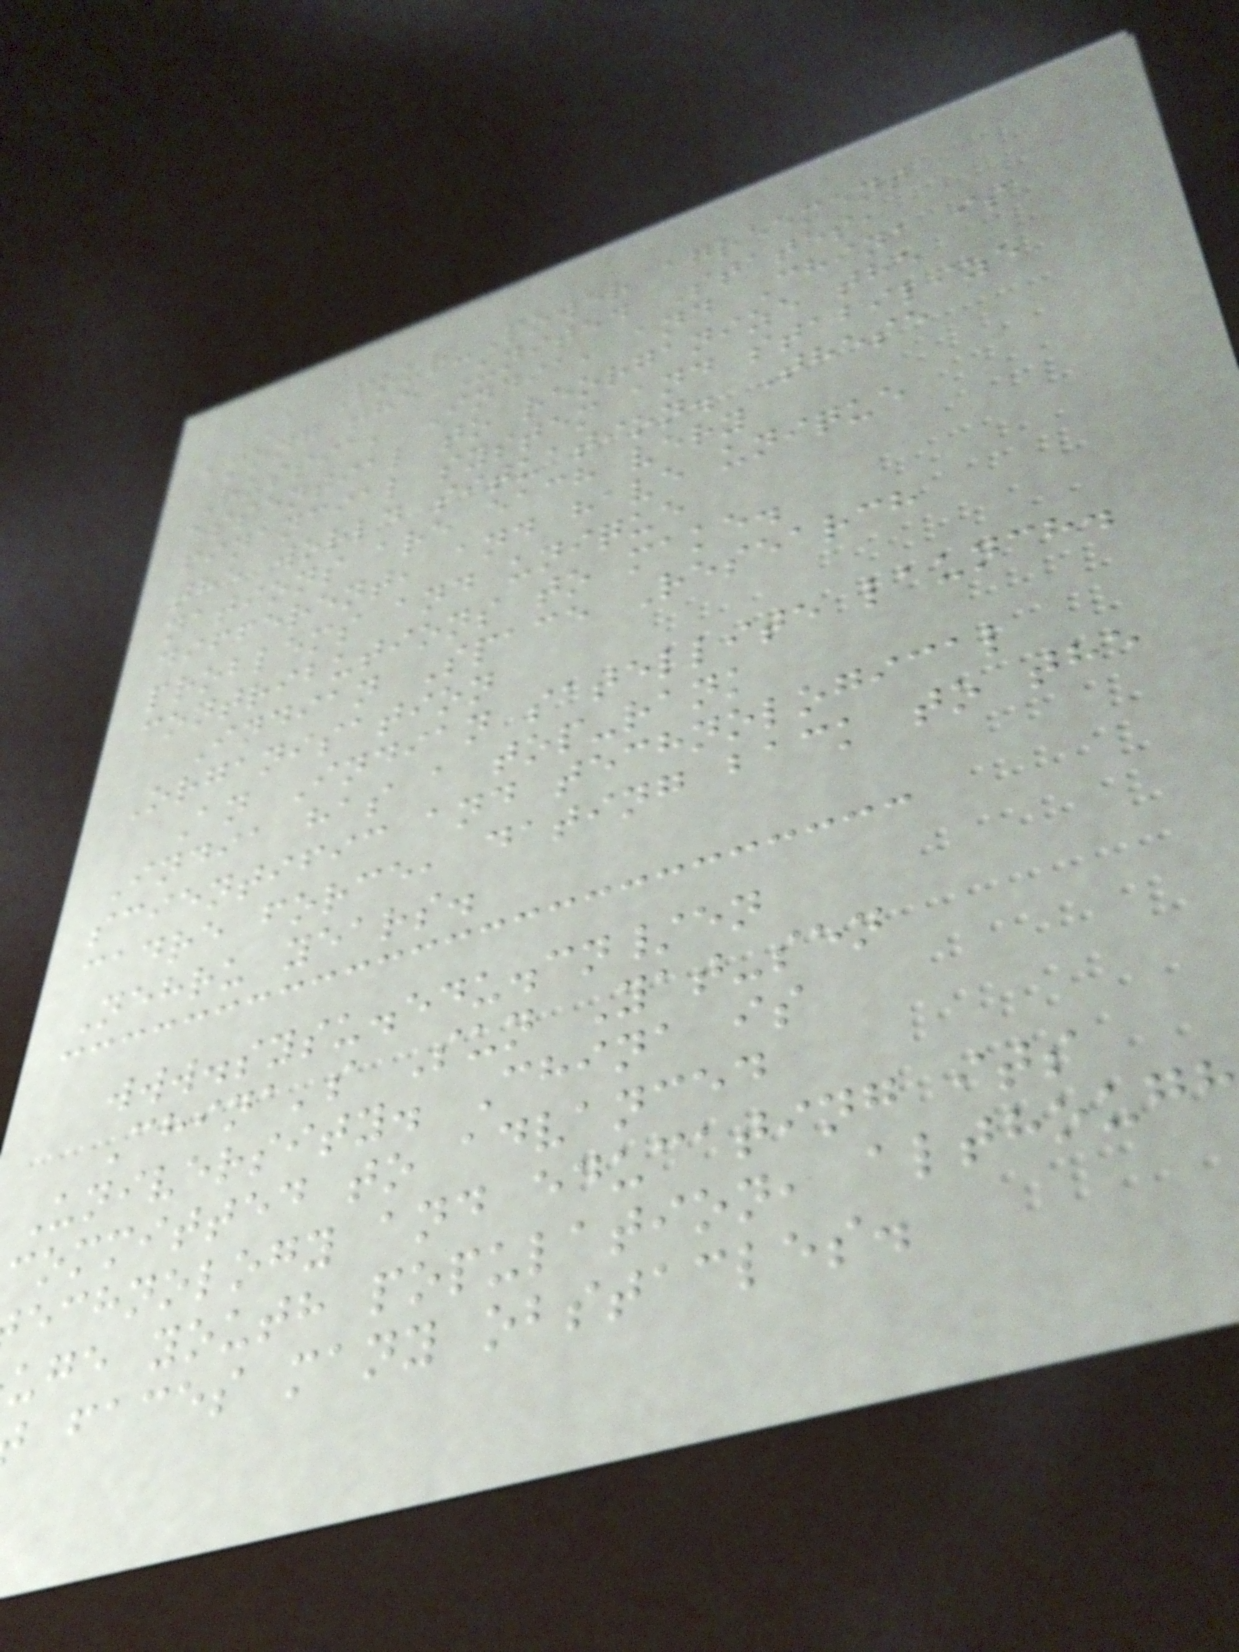A Four-Power agreement
among the United States,
Russia, India, and China is
essential to reorganize the
financial system and stabilize
the world situation. These
nations are each very
different, and have unique
problems and unique
contributions to make.
Indian Space Research
Organisation
An Indian satellite launch.
India has a top-rank
scientific and technological
cadre force, dating back to the
Nehru years.
www.sysu.edu.cn/en
China's Sun Yat-sen
University. China is
committed to advanced
echnology and educating its
uge youth population, although
faces many obstacles.
